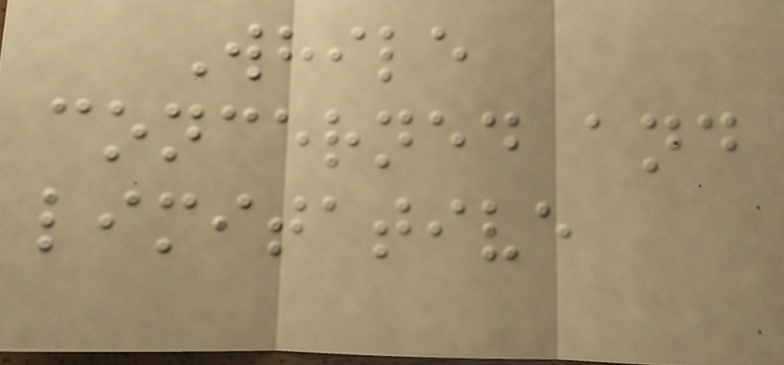While
concerned and
limitative
